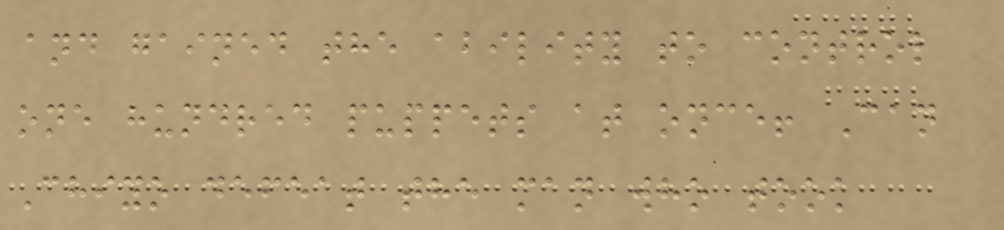and gained the ability to control
one hundred puppets at once! Can
Chiyo defeat the man who took
